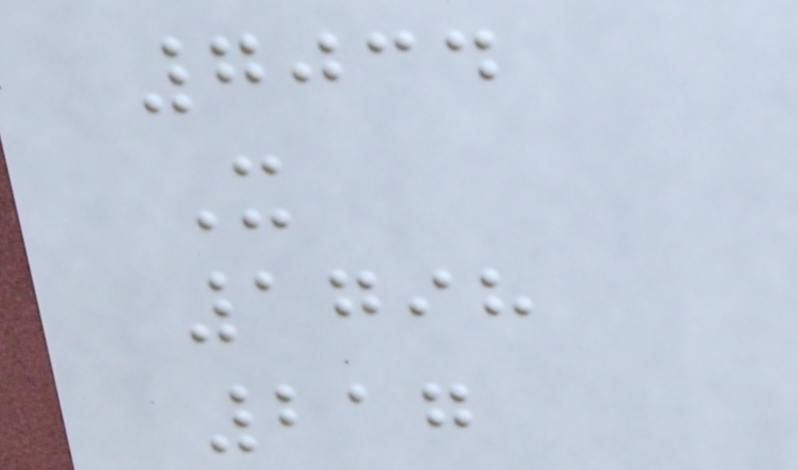7034
X
1798
217
